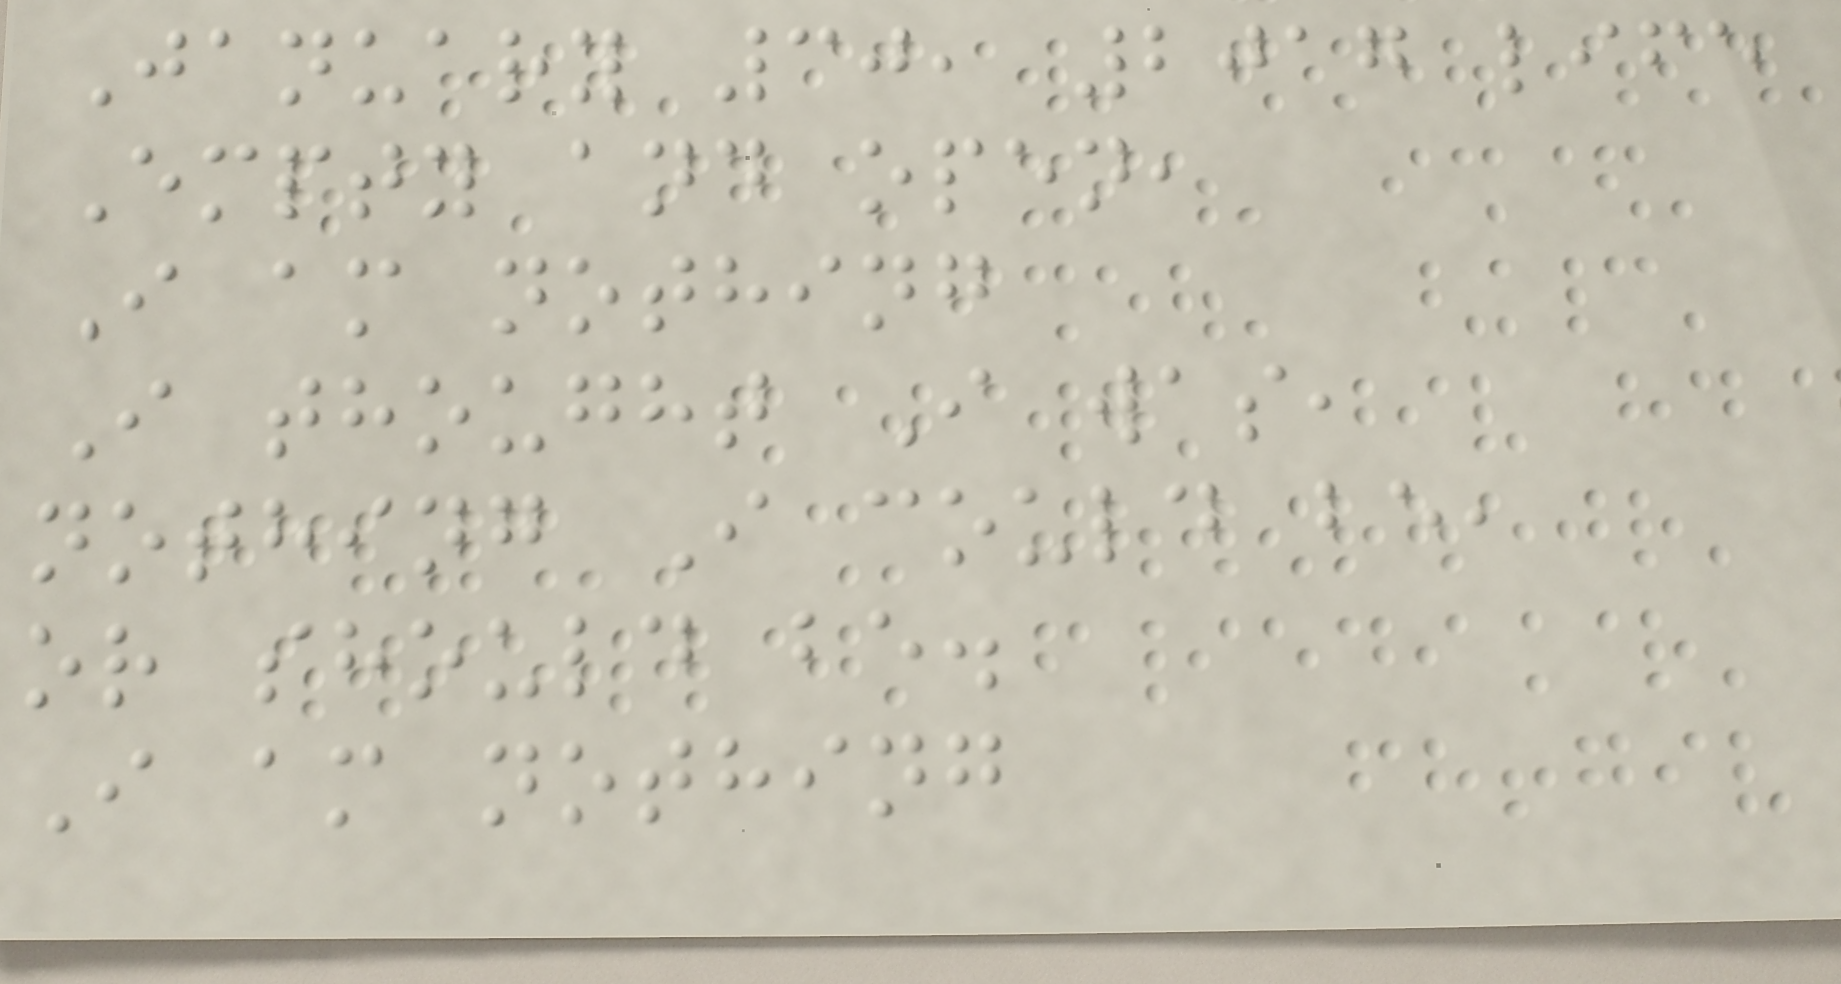January 30, 2017 life
Empty and open,
I am nothing
I thought I was,
nothing I could be,
or should be.
I am nothing
